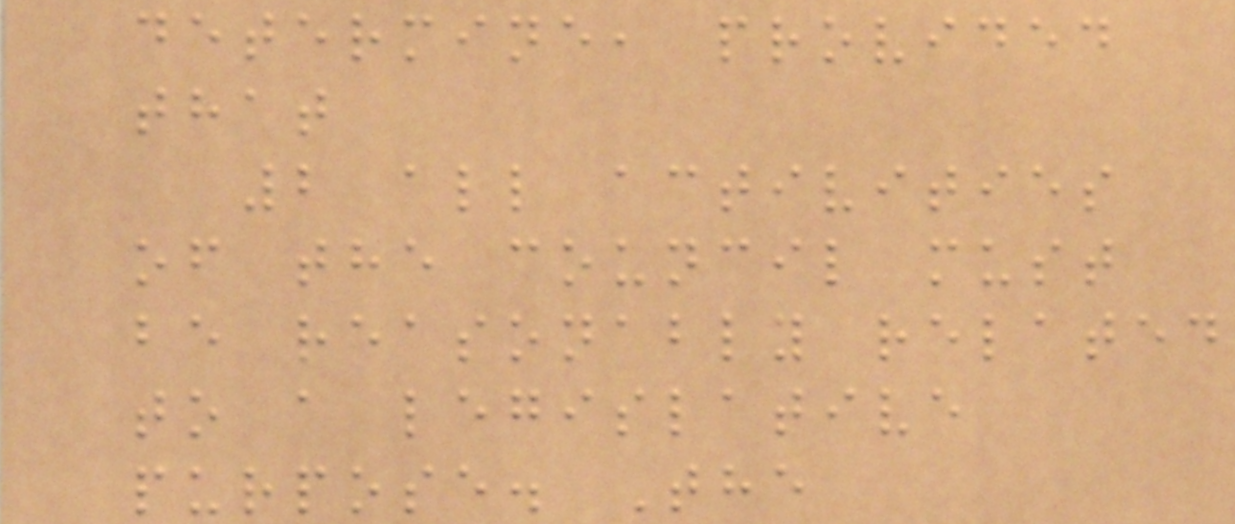determine, provided
that
2 all activities
of the council must
be reasonably related
to a legislative
purpose. The
